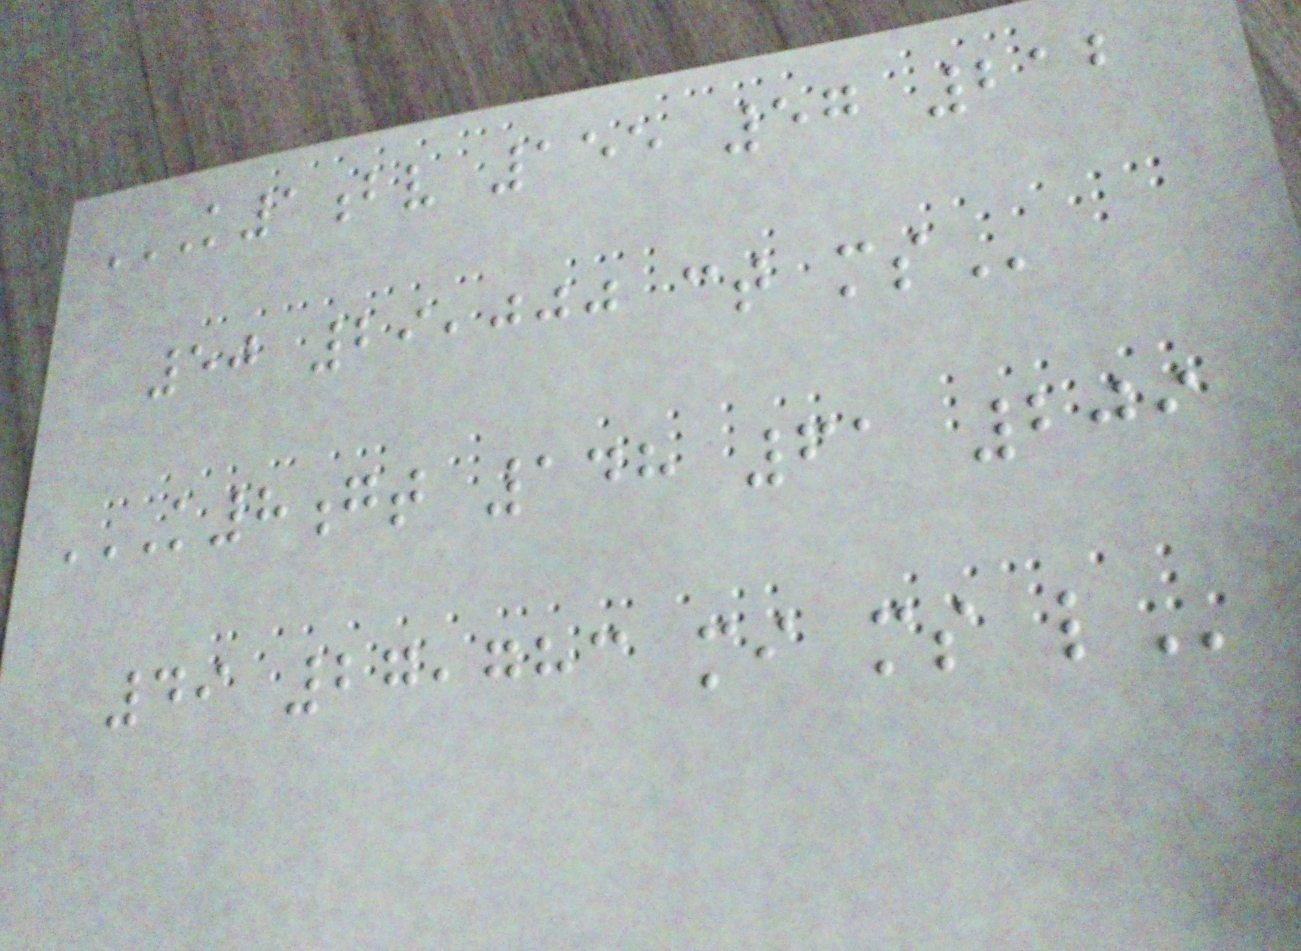K1BV 155 57 212
50 29,000 CT MS
K8GT 148 61 209
49 27,783 MI MS L
